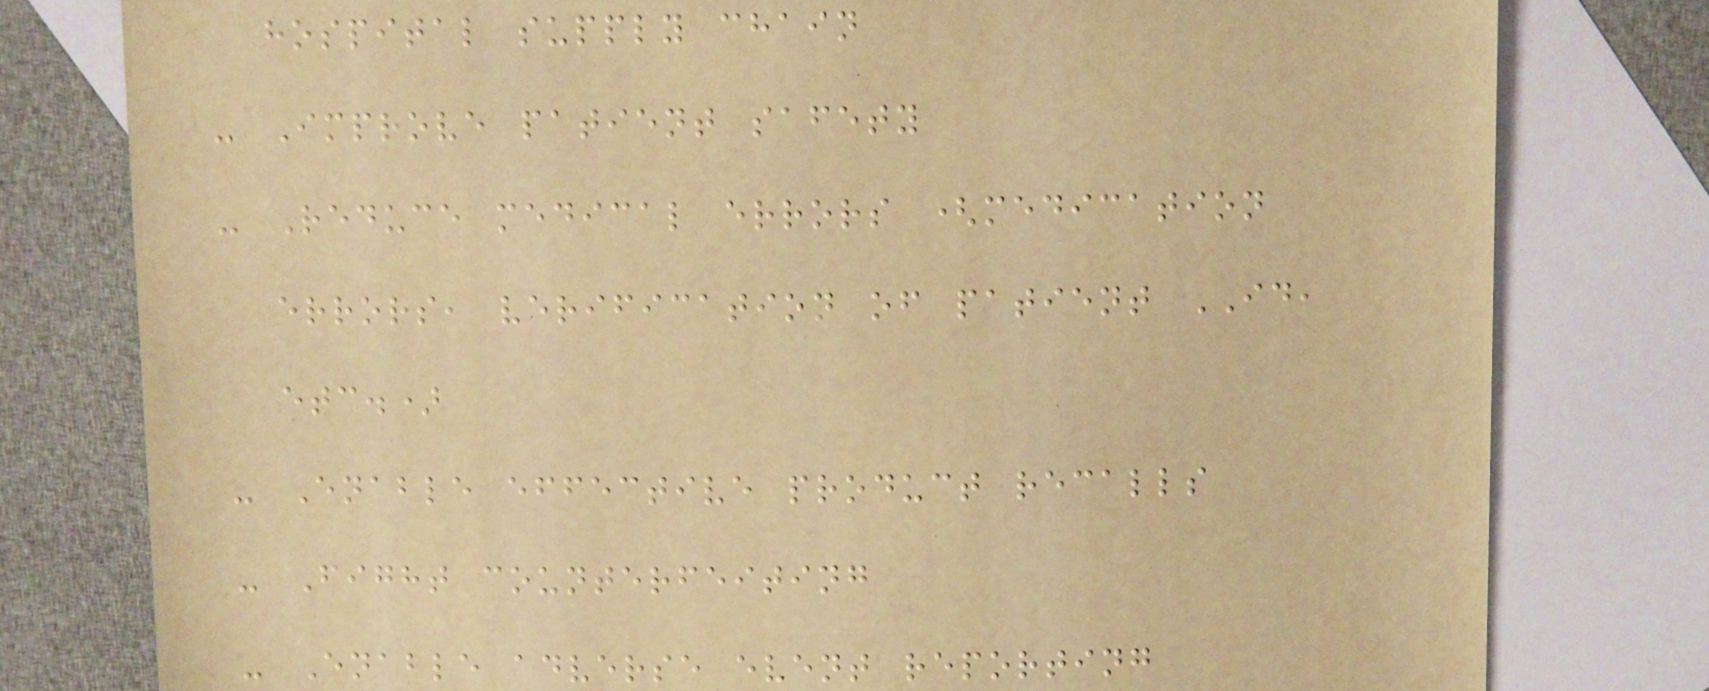hospital supply chain
- Improve patient safety
- Reduce medical errors (medication
errors, verification of patient ID,
etc.)
- Enable effective product recalls
- Fight counterfeiting
- Enable adverse event reporting
